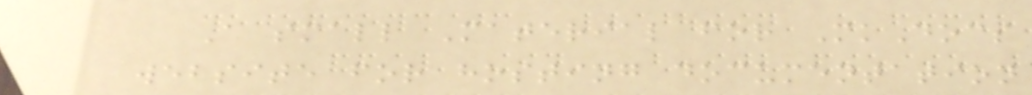A small Material for MkDocs
website for hosting documentation
